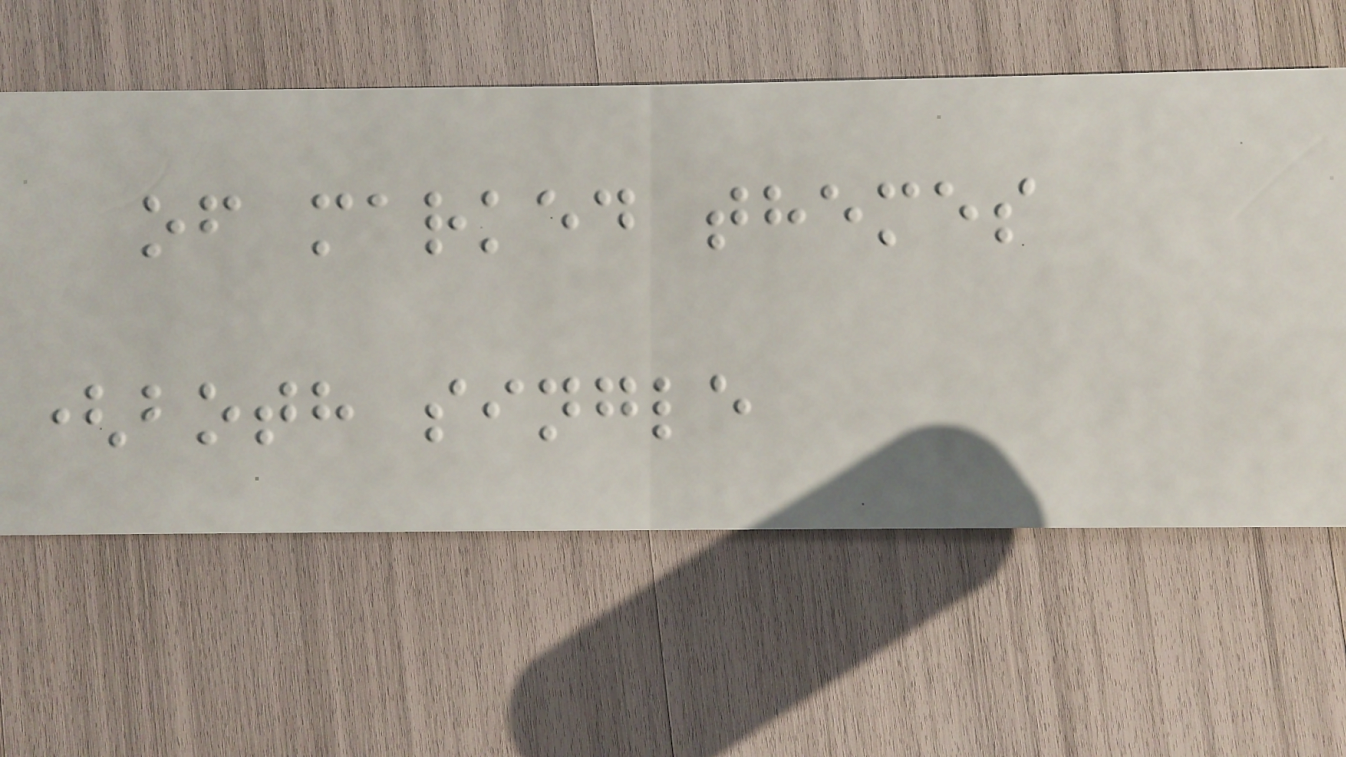of marked themes
(both single
